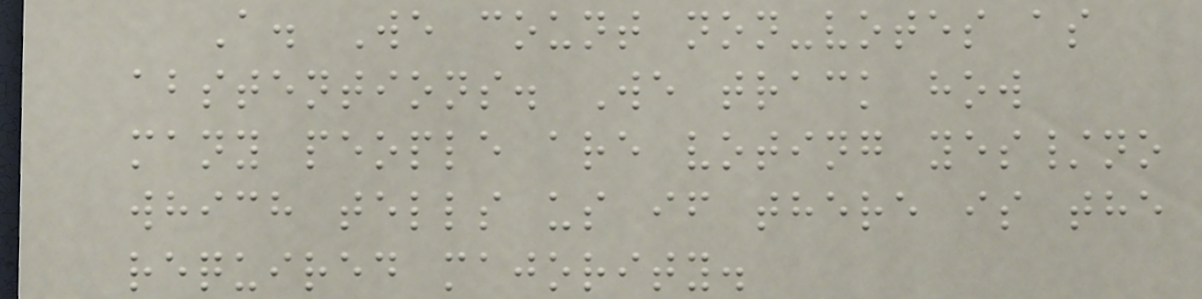A. We count non-votes as
abstentions. We track how
many people are voting yes/no
which tells us if there is the
required majority.
